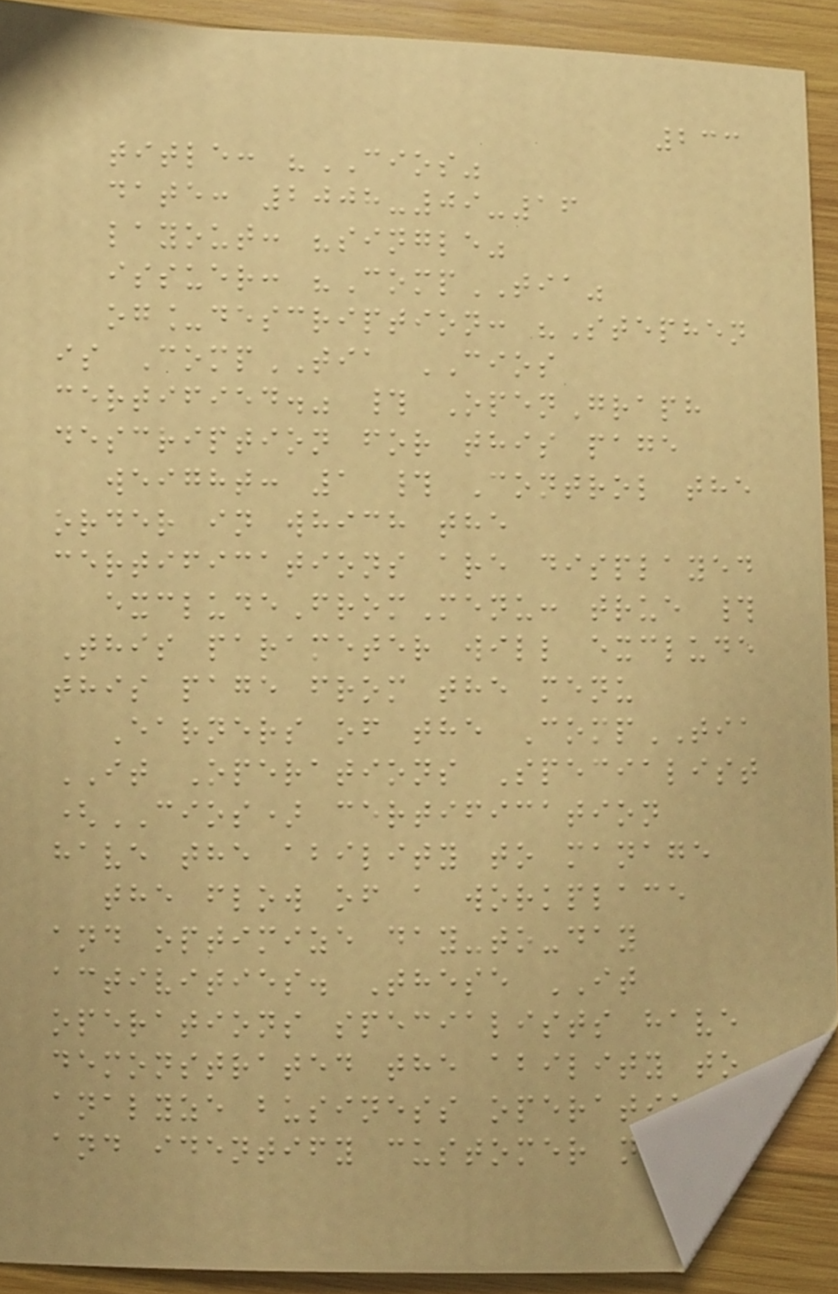233
title: "CIOS"
date: 2008-09-16
layout: "single"
issuer: "CompTIA"
og_description: "Stephen
is CompTIA CIOS
certified." # OpenGraph
description for this page
weight: 1 # Control the
order in which the
certifications are displayed
excludeFromMenu: true #
This parameter will exclude
this page from the menu
Earners of the CompTIA
IT Operations Specialist
(CIOS) certification
have the ability to manage
the flow of a workplace
and optimize day-to-day
activities. These IT
operations specialists have
demonstrated the ability to
analyze business operations
and identify customer needs.
